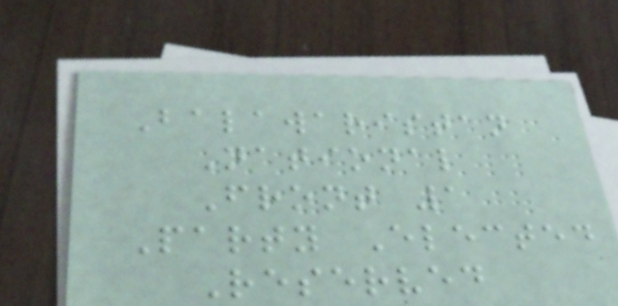Balawaristan
National
Front 1
Party Elected
Reserved
